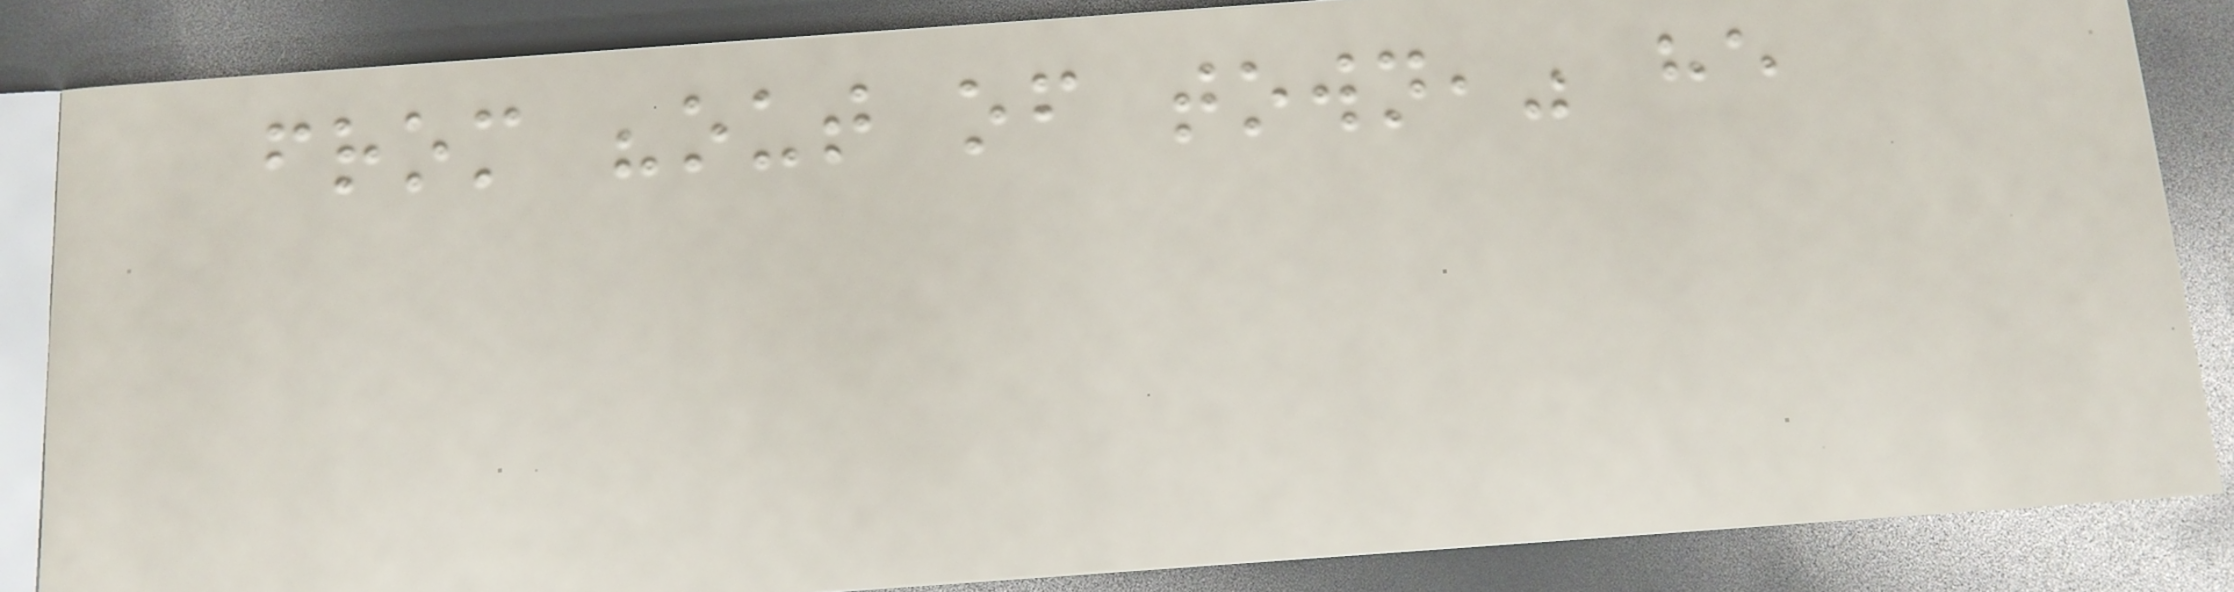from "out of town," he
